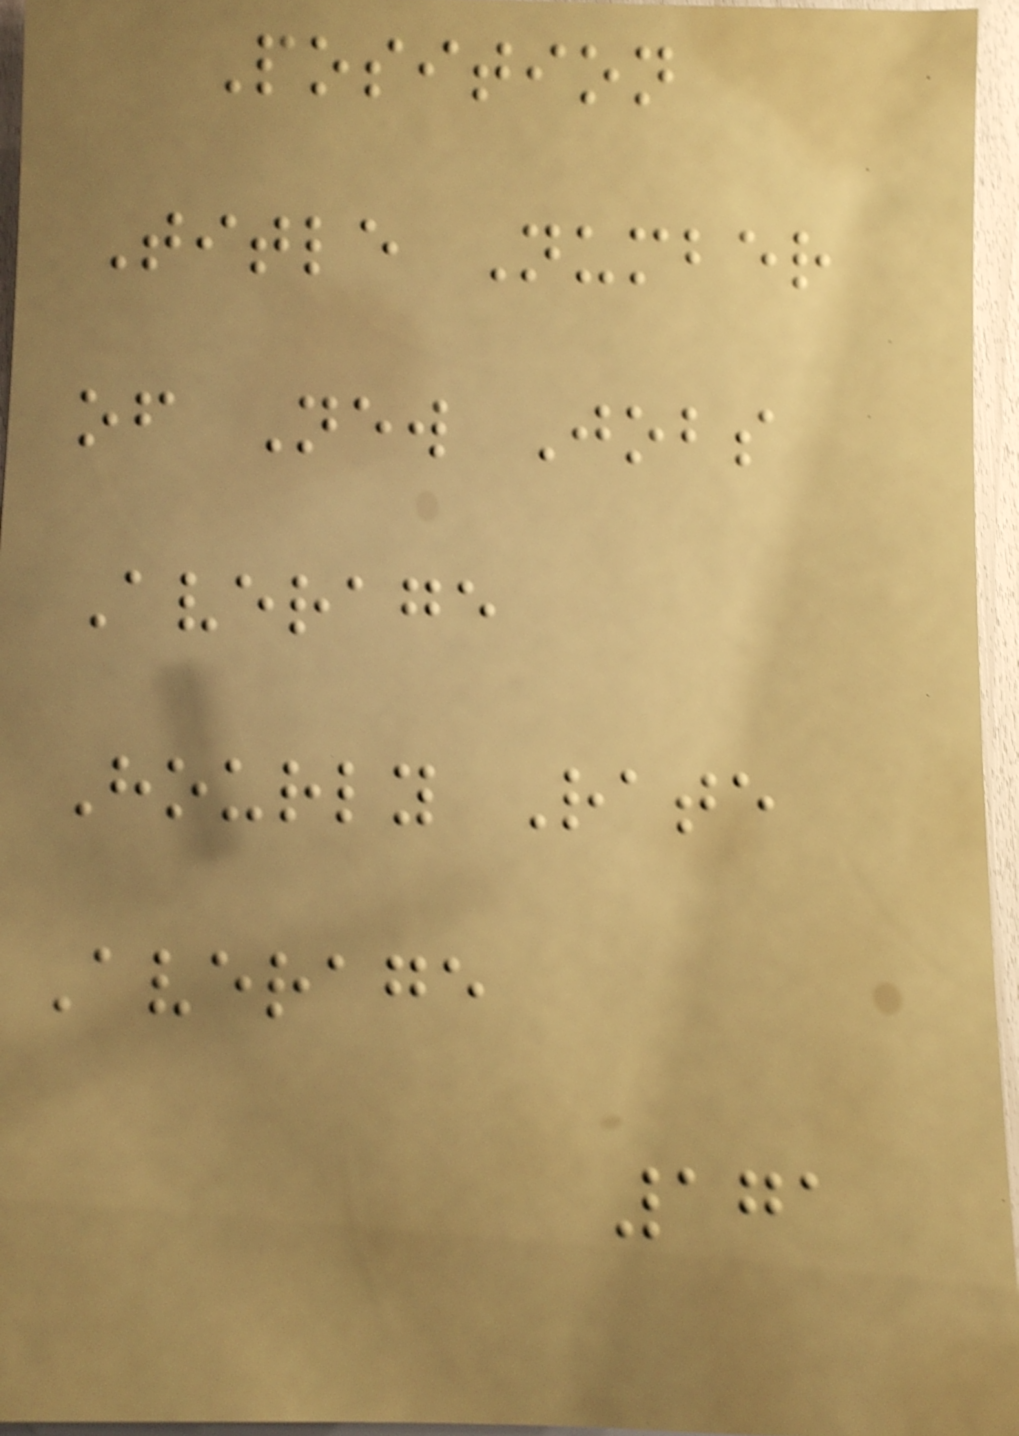Position
Title Number
of New Jobs
Average
Hourly Rate
Average
171
